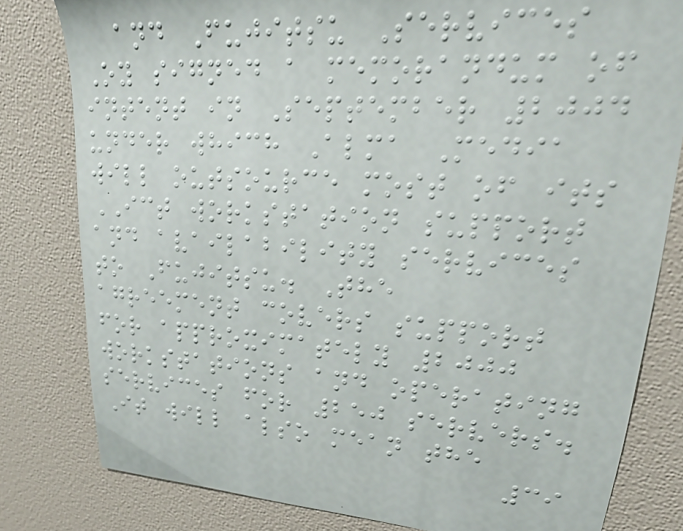and Fujitsu Services
Oy signed a memorandum of
intent in September 2004
under which Alma Media
will outsource most of its
ICT workstation support
and availability services
to Fujitsu. The
agreement covers support
for approximately 2000
workstations and operating
services for 250 servers.
It will also mean the
39
